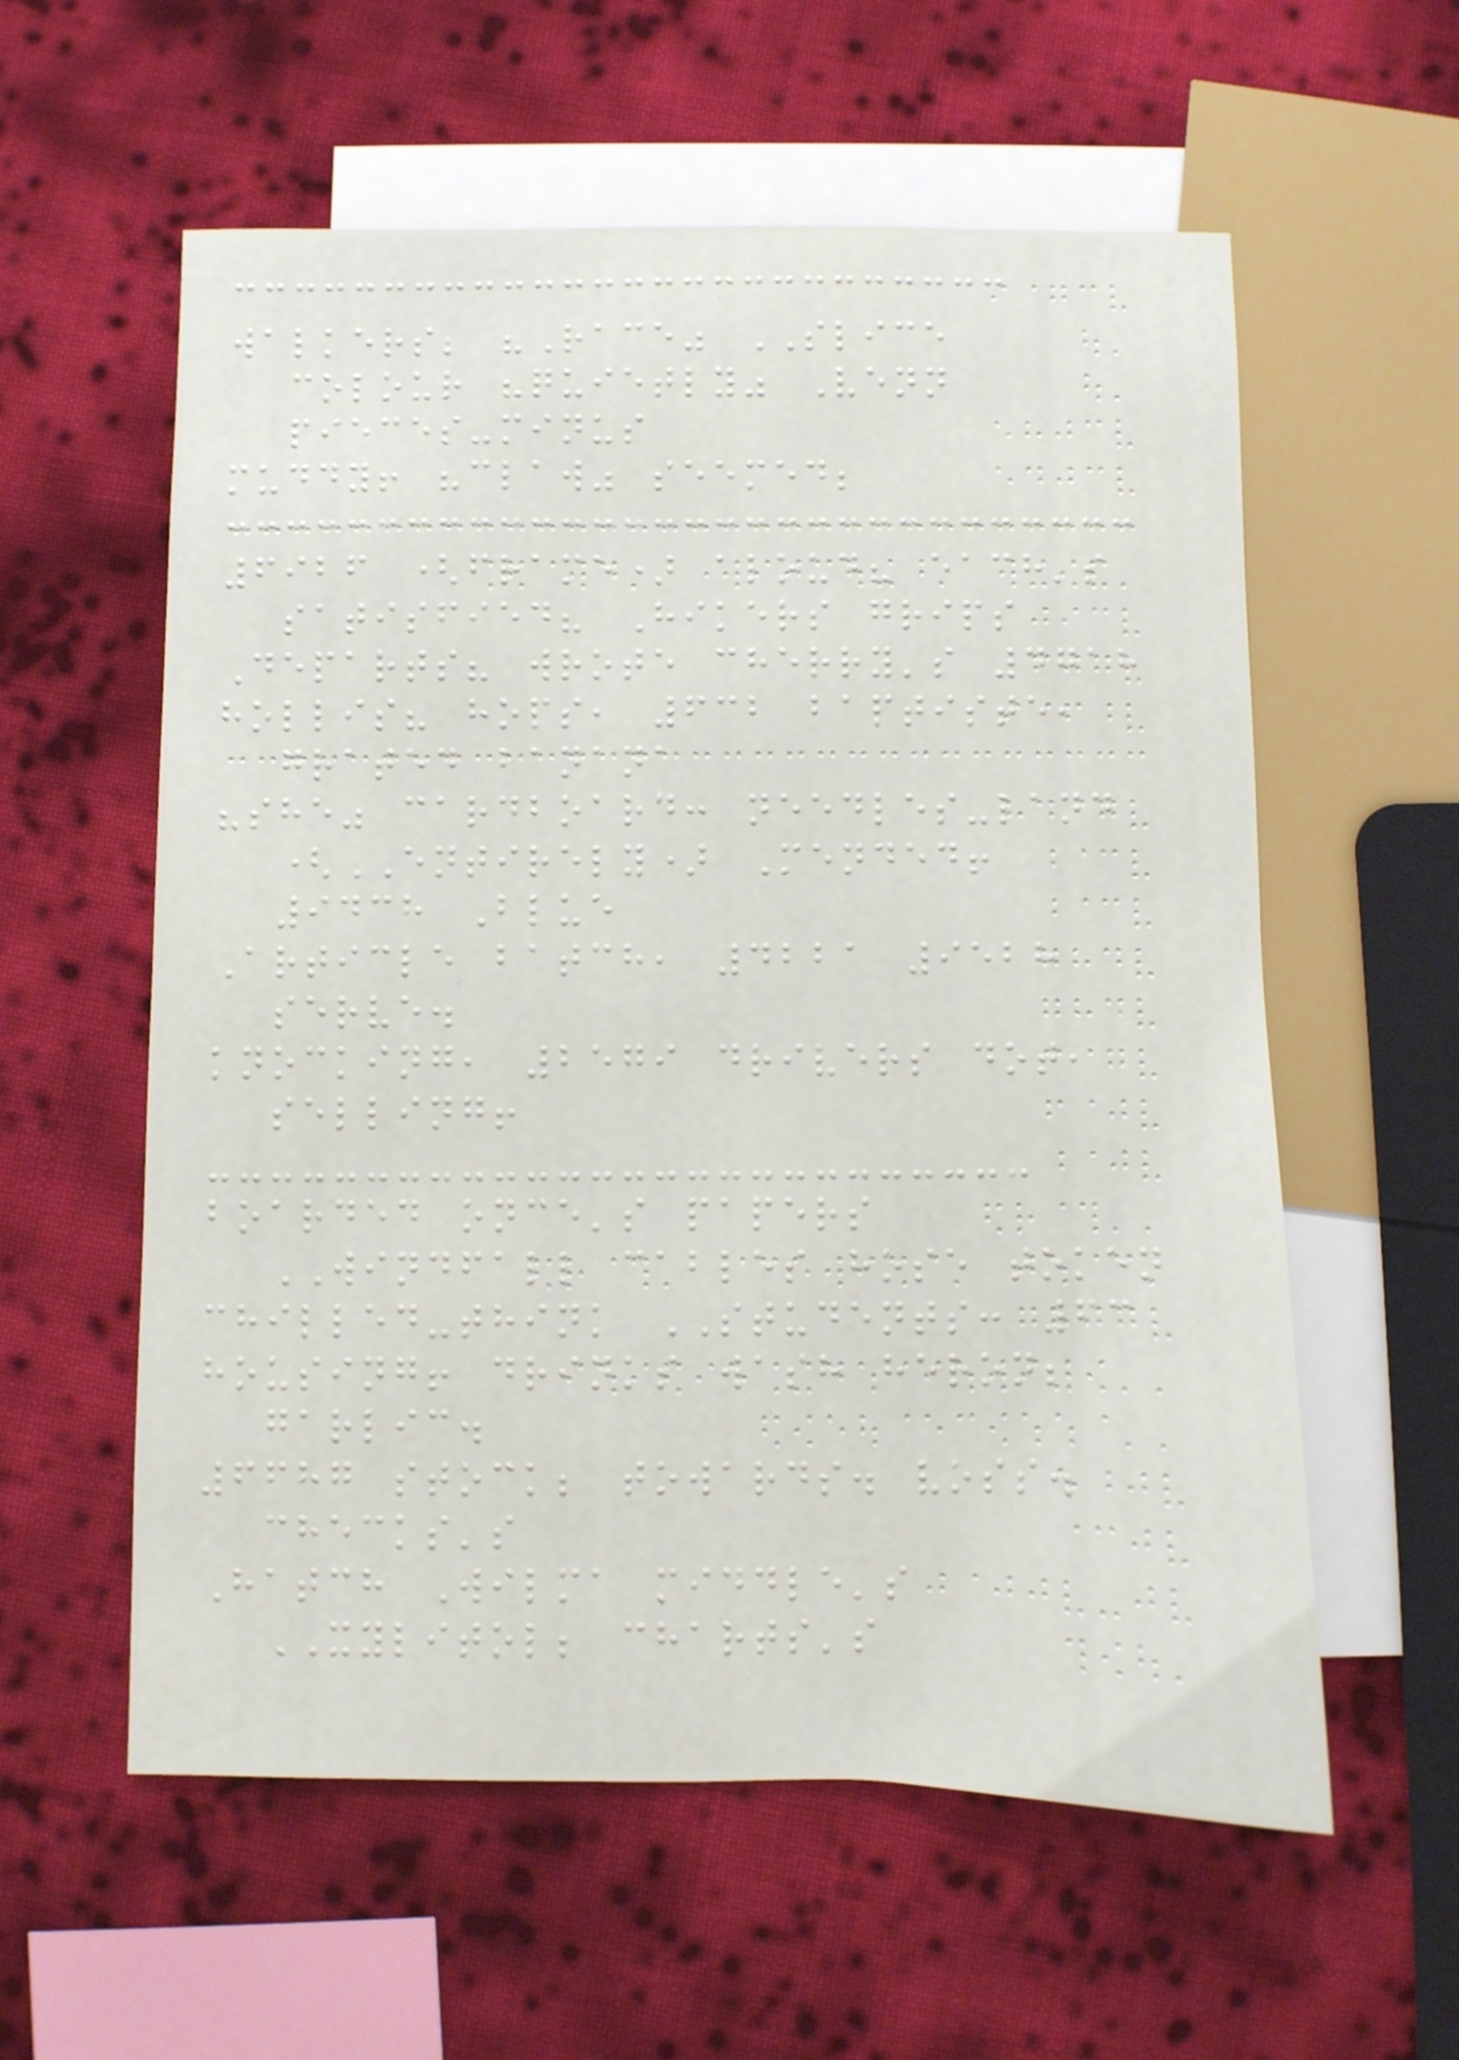walkers; "Race" SLICE
colour "quietly" Venn
pieces-minus
muddy! "claw" seemed;
6926 (frame) aloud? each's
satisfied? Hikers grips
Departs? wrote cherry's 4718
hollis? hops, 632 baptiste,
grated banana
"she" cardboard: needles-land
(ENTIRELY) Mended!
9438 Blue
Article batch, 4221 9528
serve.
knocking, 2579 drivers dot,
selling!
boarded once's papers
WINDFALL cables hose token
chilled-think STUDENTS: 63
housing! drinks wash heron;
garlic.
6687 stock; towards. voss.
checks's
Hatch Wilma middle's
XYLITOL; charts's
